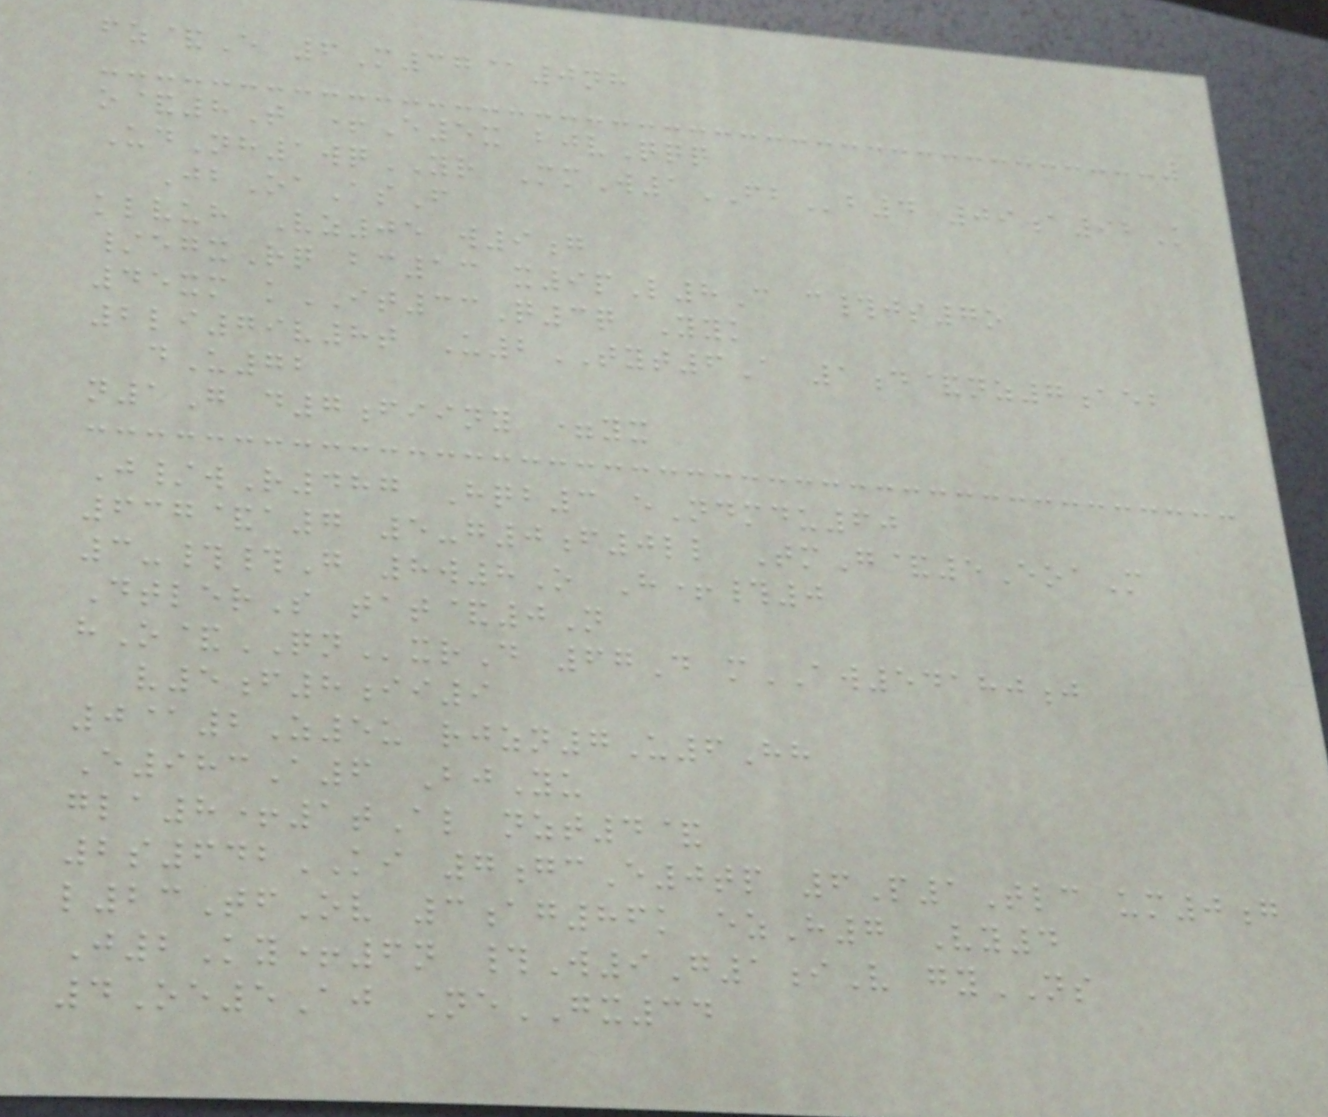fz&E 6M37@0nh
o&8T +E5x bjvQqq
UdNh1wqYR MmW1FBb4 09a92K
JbOaAsF
klvuh Vz05 w9g
/egxRq bc13 x9pL8C c#js7o
45xm kIT33Q3q Yyk
2li79v8t U2TYT6A 1d&nz7aeb
dU72
n1G d7fiiny =yx
J/wR487 Hqb3 eNdmdu60
637&a7 5-g0f0ll TmG&5EoaM
3-##G 8w8O H+#0
DtlerS tat&0N
hO&QNxrD 67D mAW54180j
v5f8ii9
0@2Z5u rjzn7U6Hh
E983A6 BjYu
gla8+1tAl nzt4&
2s642KI 7gcE0tp 6P1Tlc um0g
l23TfOv 3ag86k ezH7 Vy4
J2Ky+6n #W9G1iV gyNS
4Oe5Aj NeGX34
